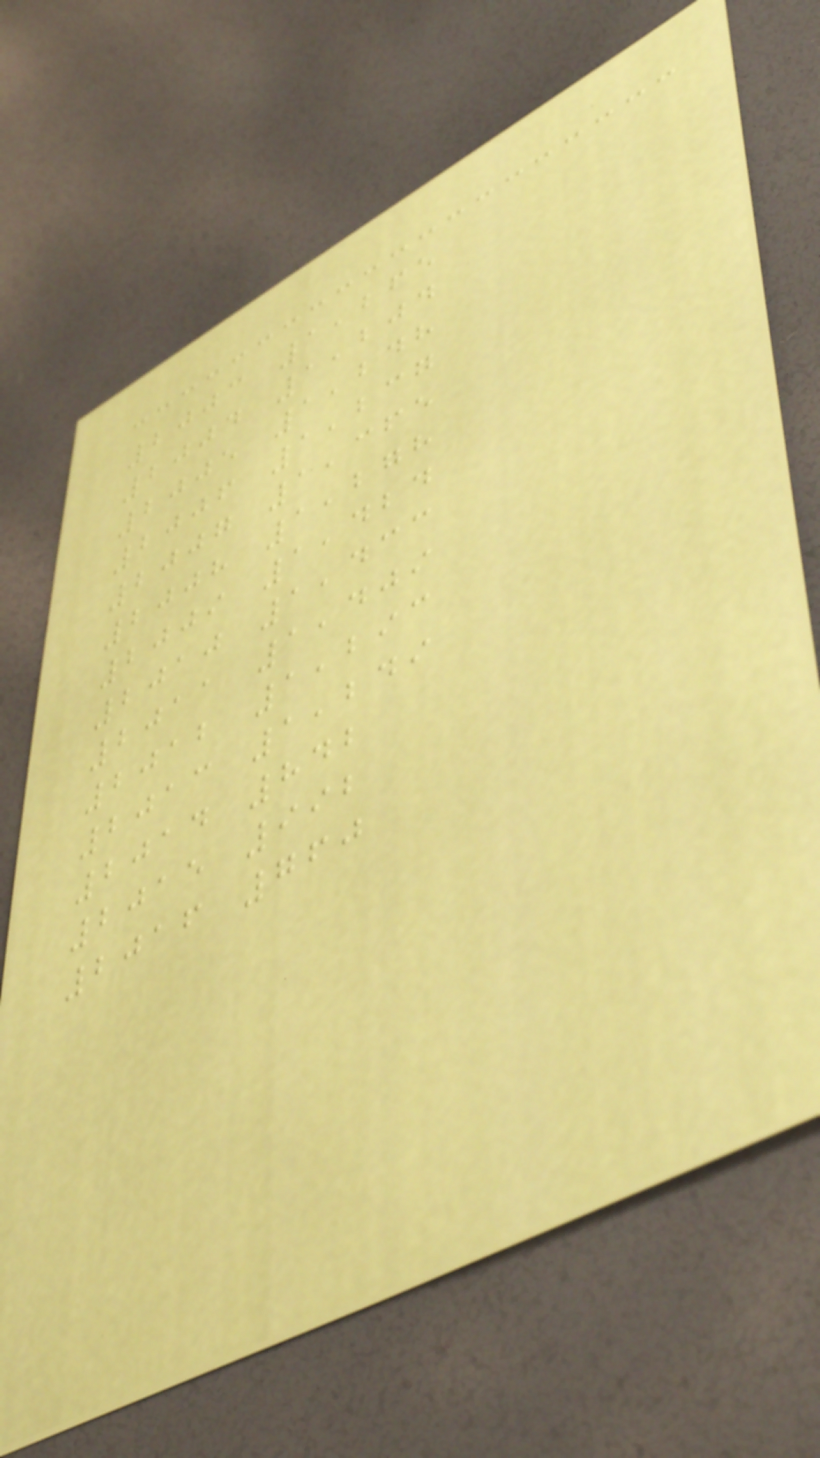2003 1,265
2004 1,204
2005 1,248
2006 1,237
2007 1,365
2008 1,278
2009 1,424
2010 1,433
2011 1,409
2012 1,293
2013 1,249
2014 842
2015 992
2016 760
